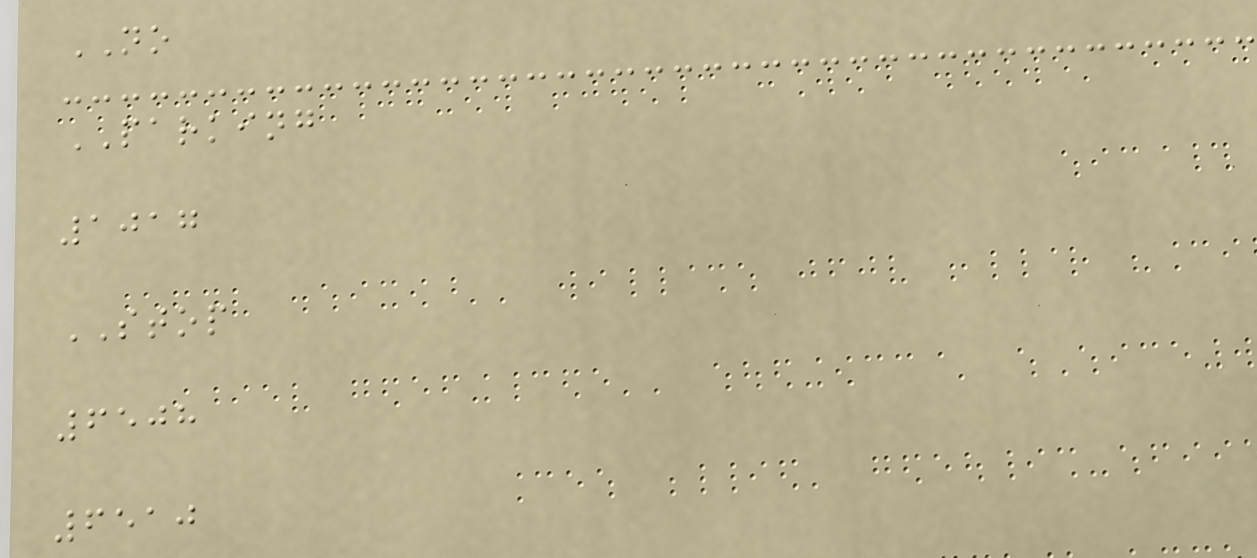NO
PARKING
1017
STOP
6508
6510
